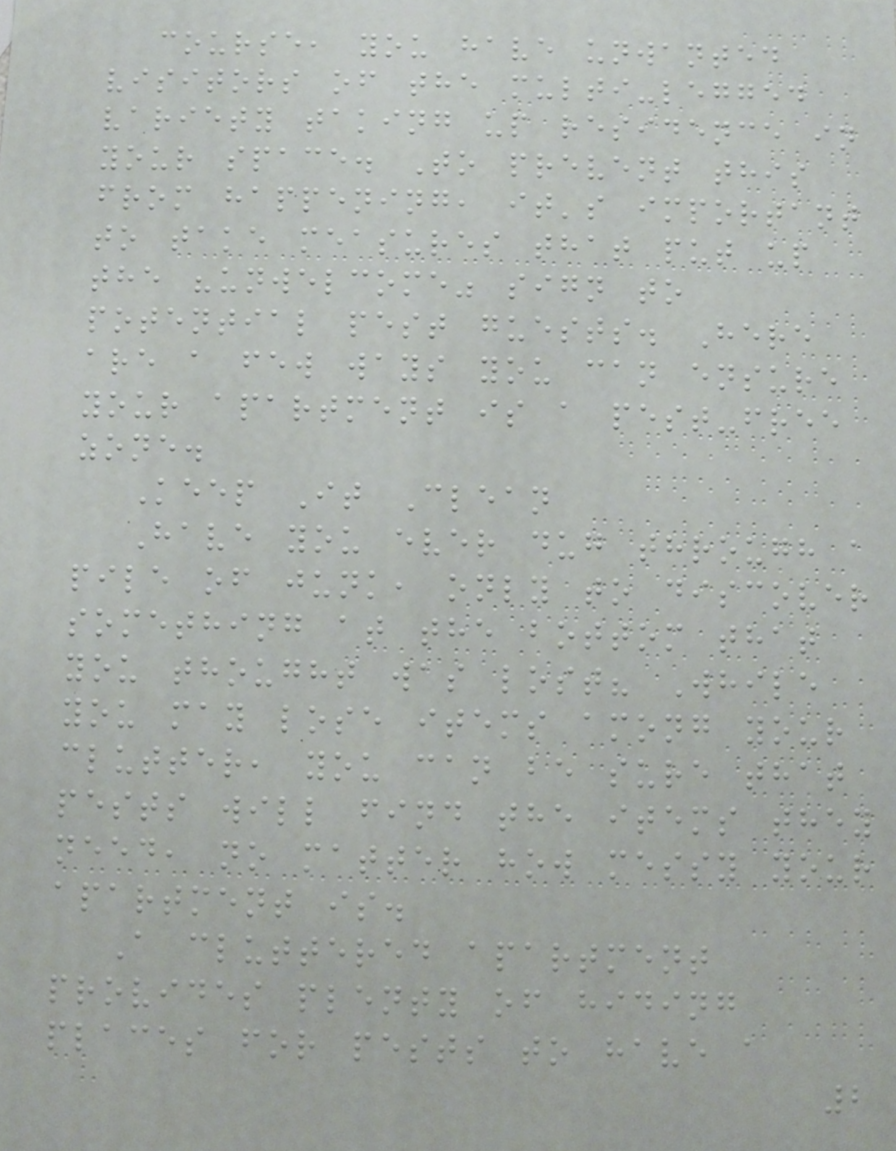course, you have unwanted
visitors of the multi-legged
variety taking up residence in
your space. To prevent this
from happening, it's important
to take measures that put up
the "unwelcome" sign to
potential pest guests. Here
are a few ways you can ensure
your apartment is a pest-free
zone.
Keep It Clean
Have you ever dug through a
pile of junk, only to discover
something at the bottom that
you thought was lost? While
you may lose items among your
clutter, you can be sure that
pests will find the items they
need, no matter how messy your
apartment is.
A cluttered apartment
provides plenty of hiding
places for pests to have a
2
